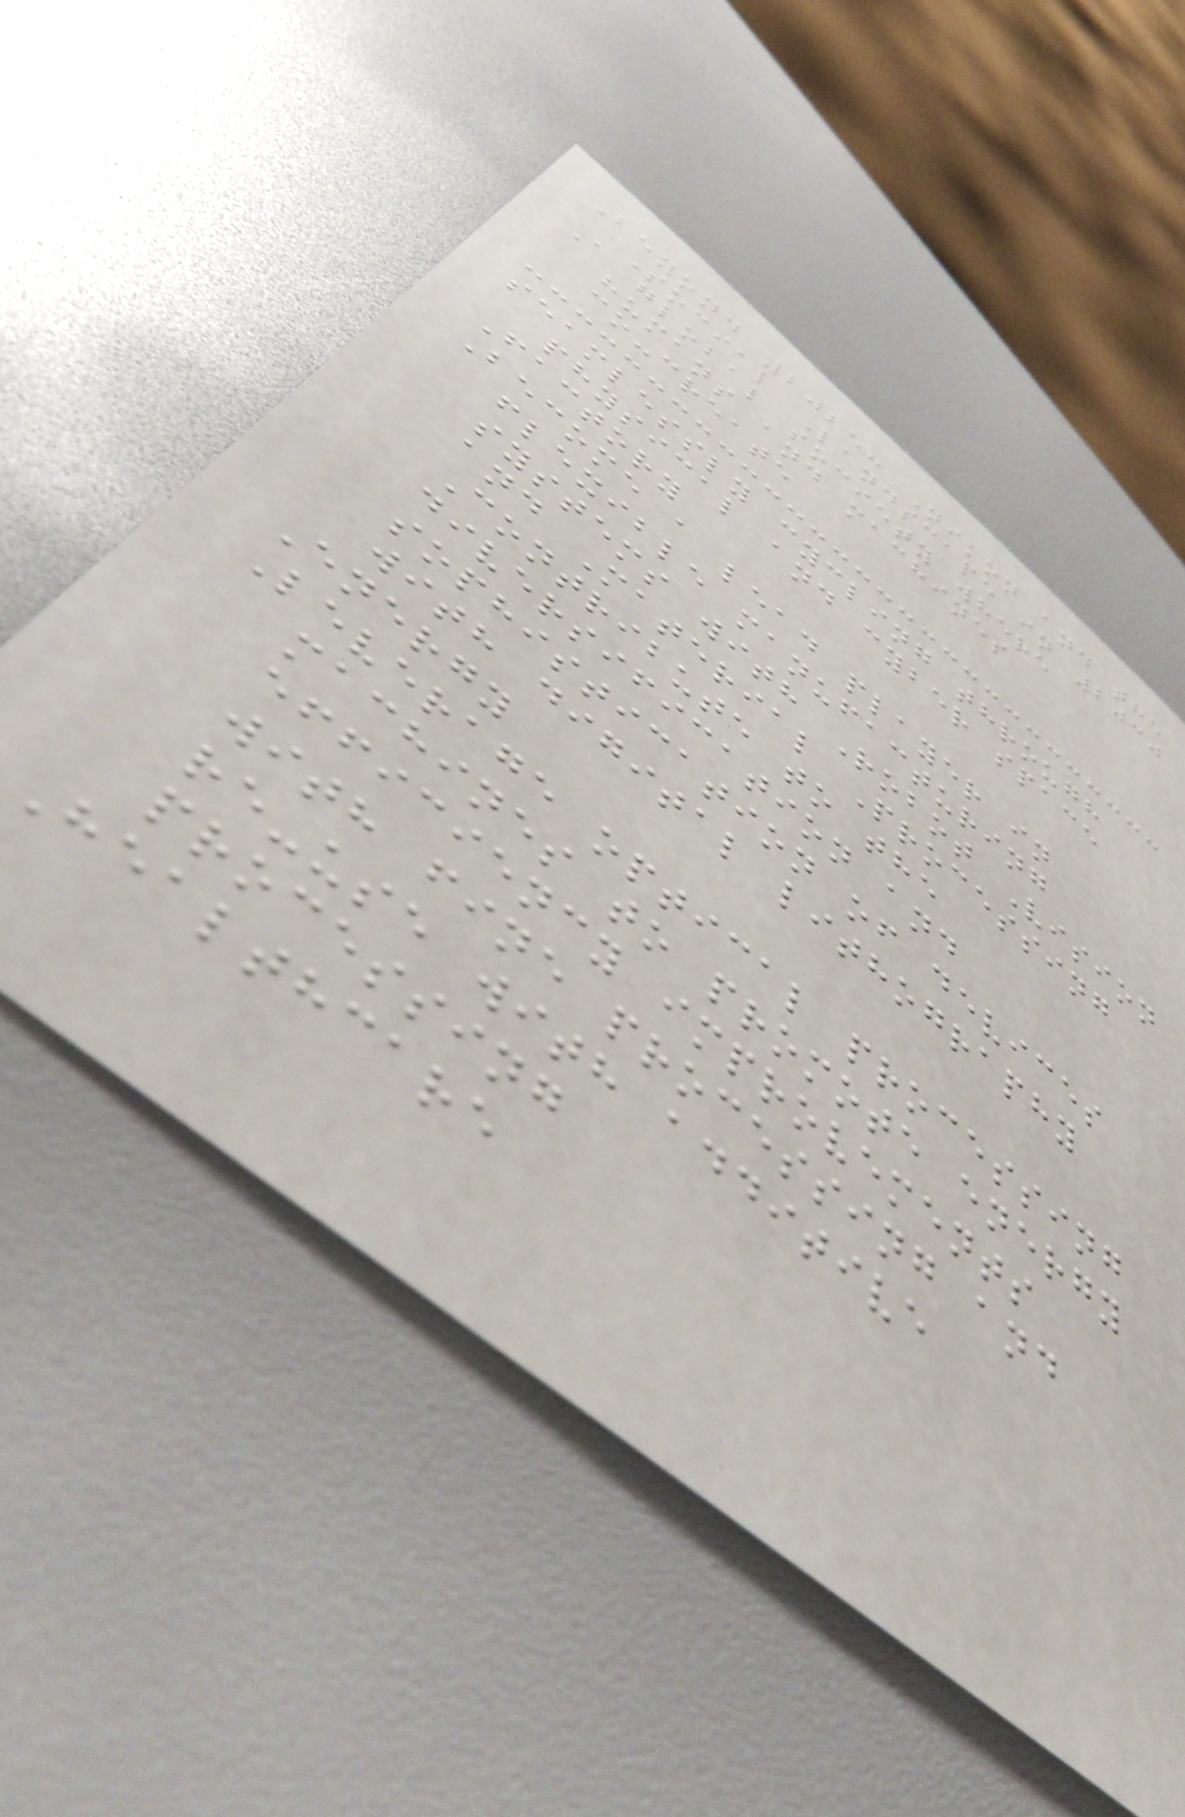Beyond 2025: Nikon and the
Social Landscape in 2030
A global society where
humans and machines
co-create
seamlessly cycling through
physical and cyber space
Factory
Become a lead player in
flexible manufacturing
systems with Robot Vision
and Material Processing
Contribute to the
diversification and
sophistication of devices
with digital lithography
Energy
Leverage optical processing
machines to promote energy
efficiency improvements
with fine processing and
re-use with additive
processing
Healthcare
